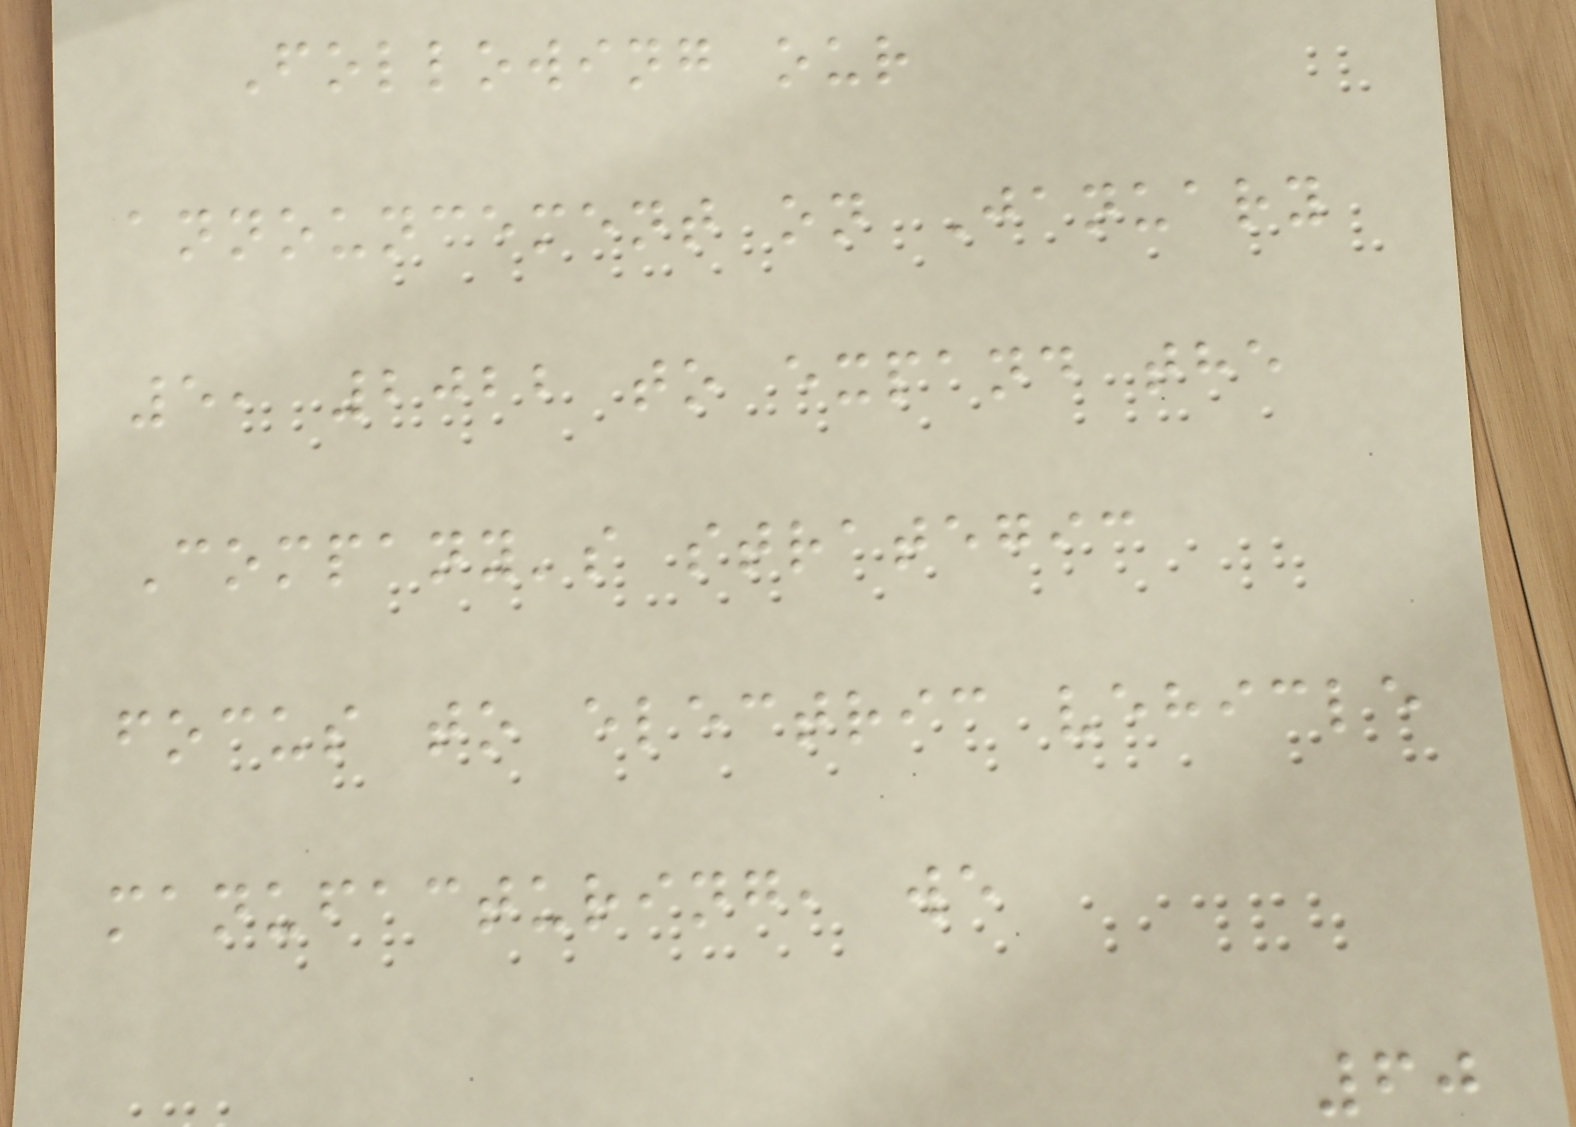Following our
announcement on January
5, 2022 to expand the
Company's strategic
focus to electric vehicle
manufacturing, we
60
